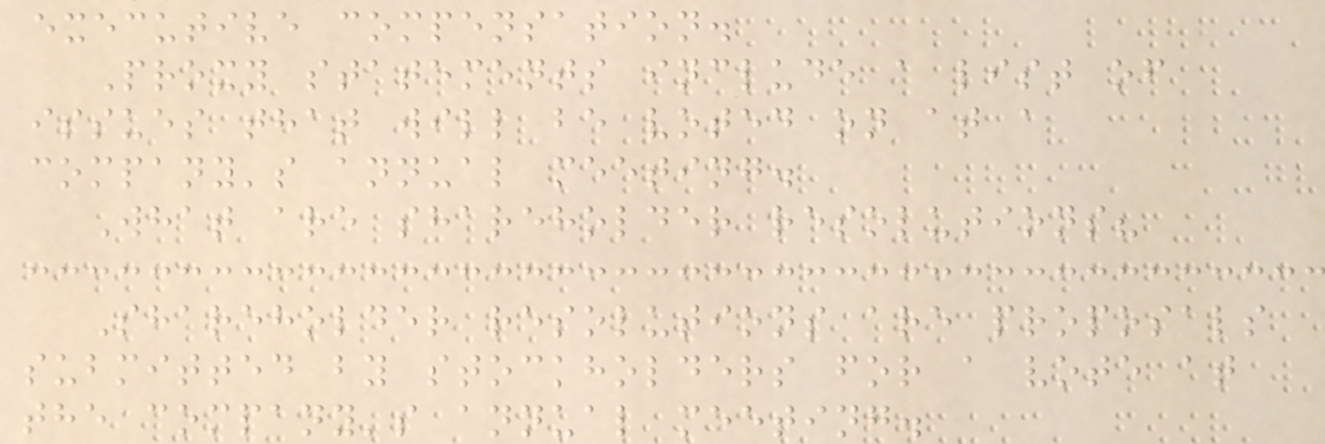executive compensation.
Proxy statements include a list of
issues that will be voted on at a
company's annual meeting.
What are shareholder resolutions?
Shareholder resolutions are proposals
submitted by stockholders for a vote at
the company's annual meeting.
